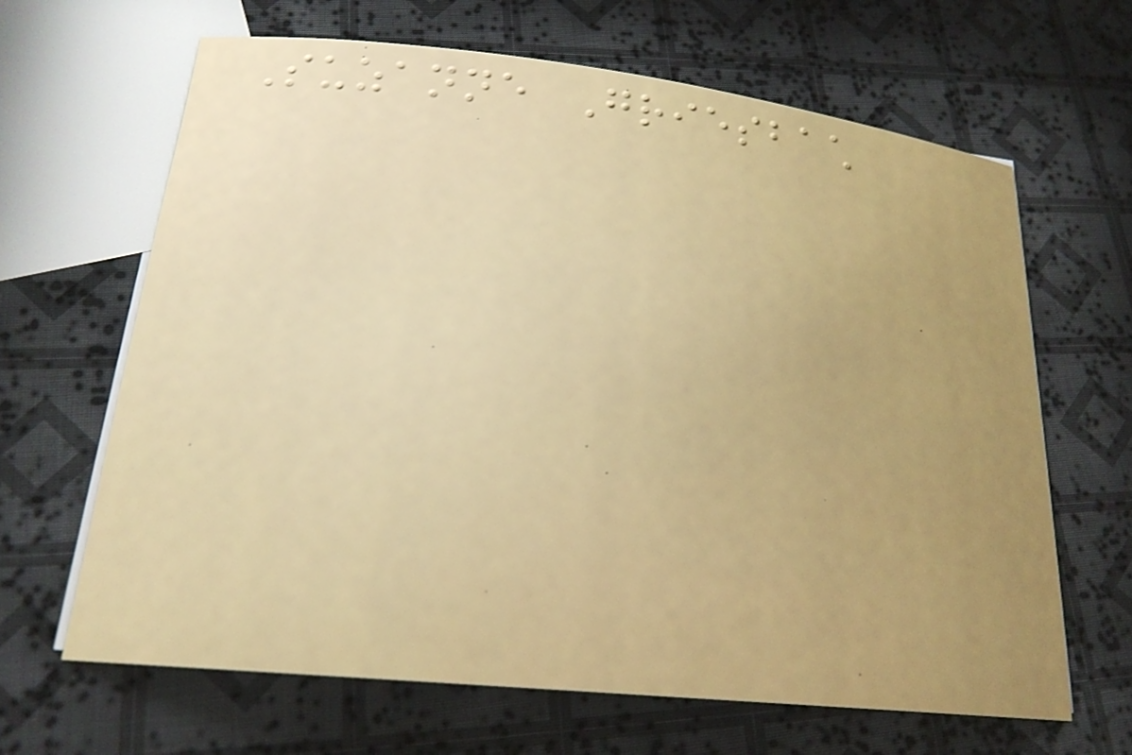Suzanne Griesbach
